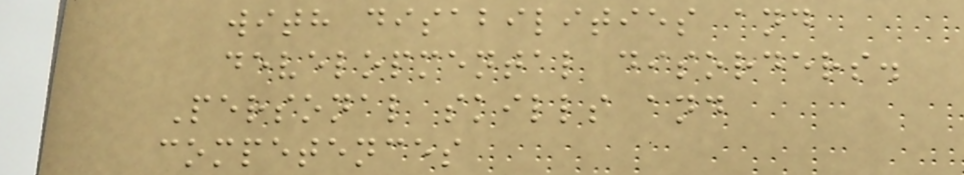with disabilities and
developmental disorders.
Personal skills and
competences
